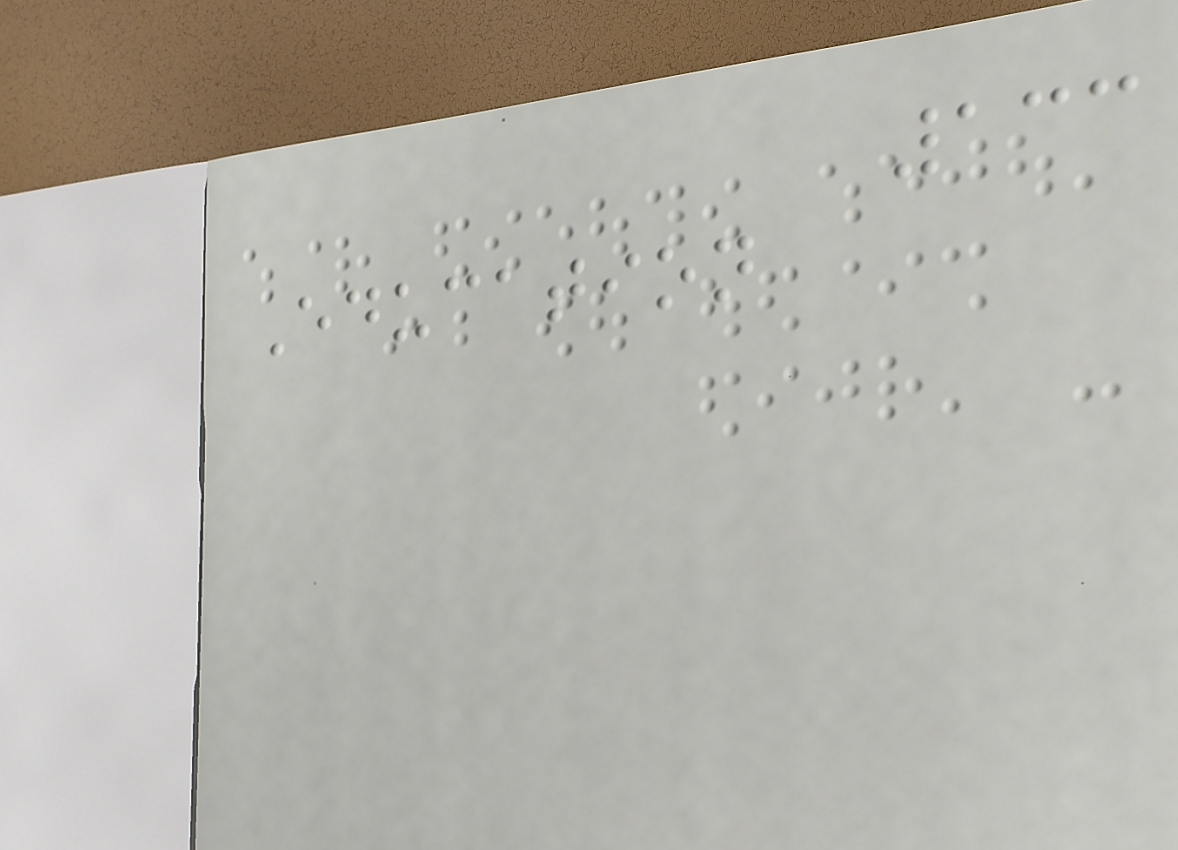133
Education
